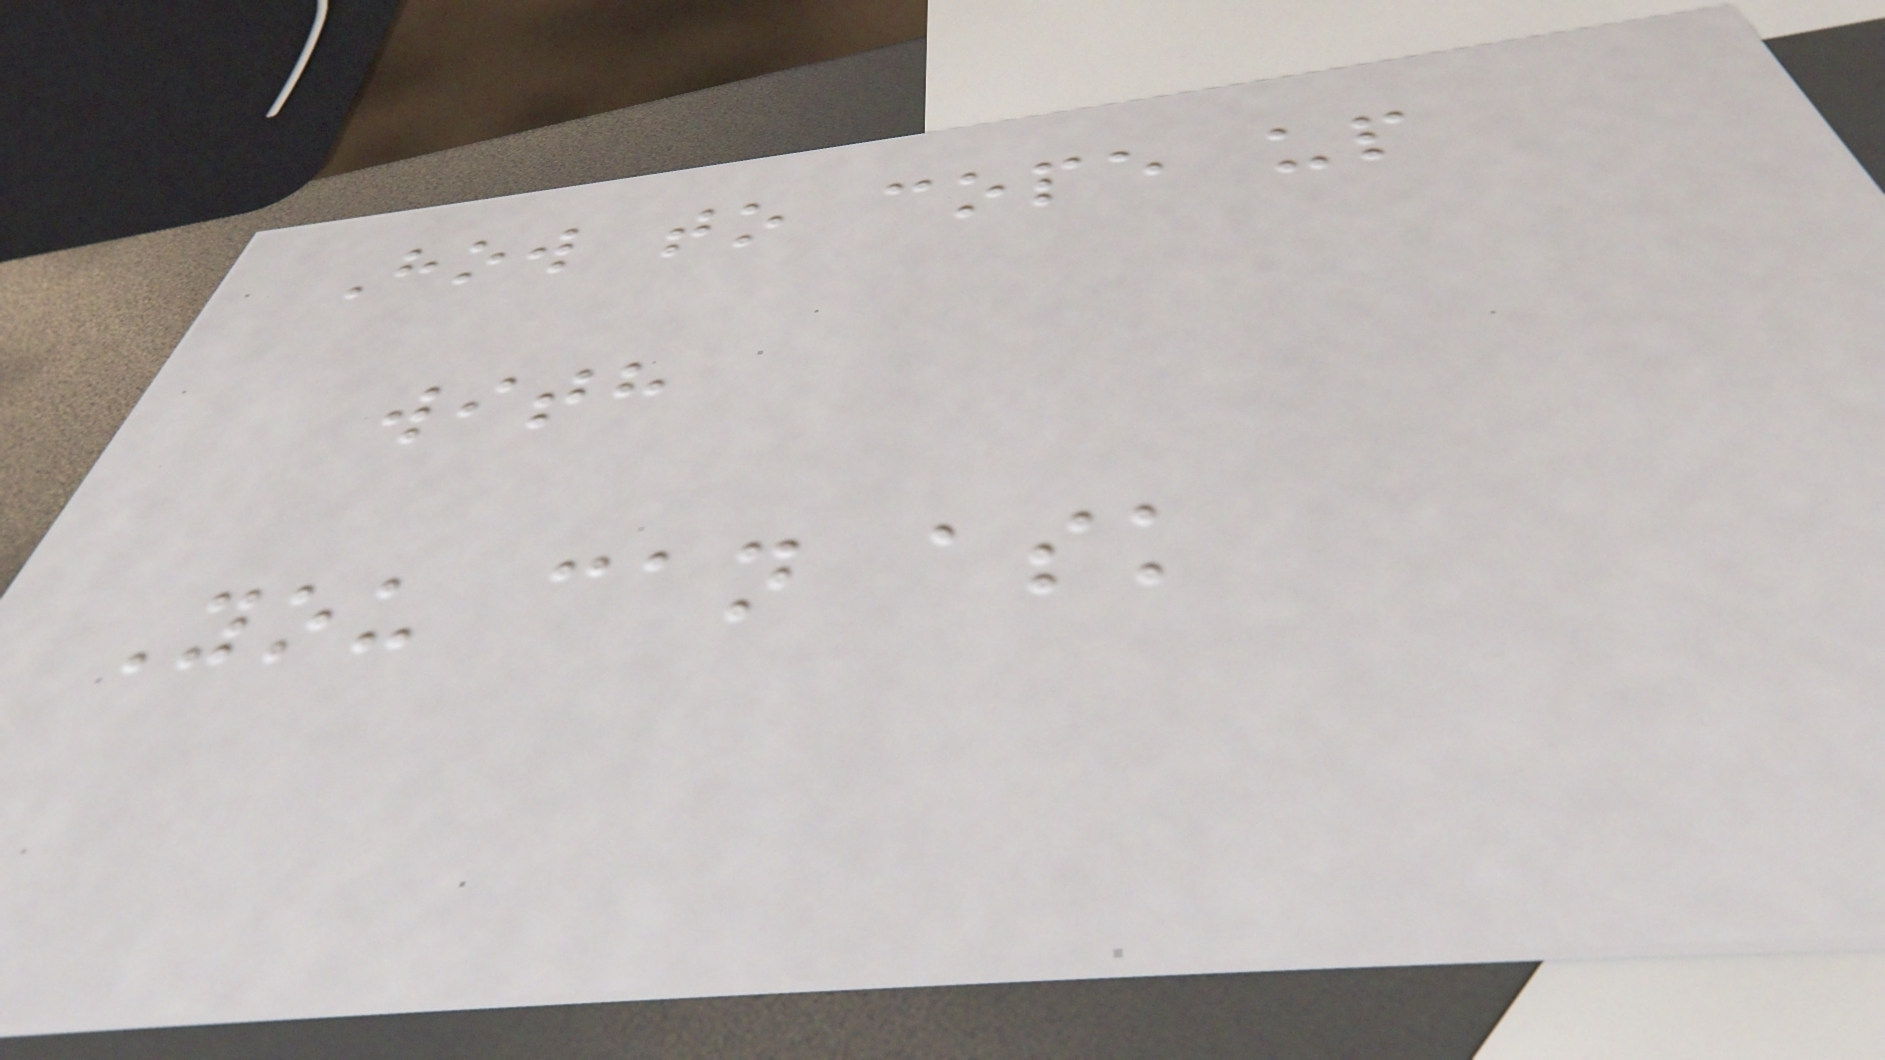How to cope up
with
You can ask
